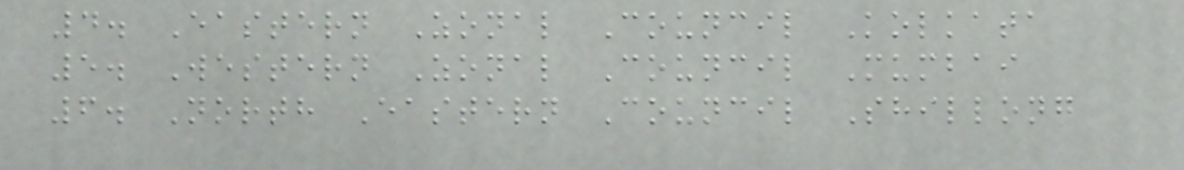4. Eastern Zonal Council Kolkata
5. Western Zonal Council Mumbai
6. North Eastern Council Shillong
